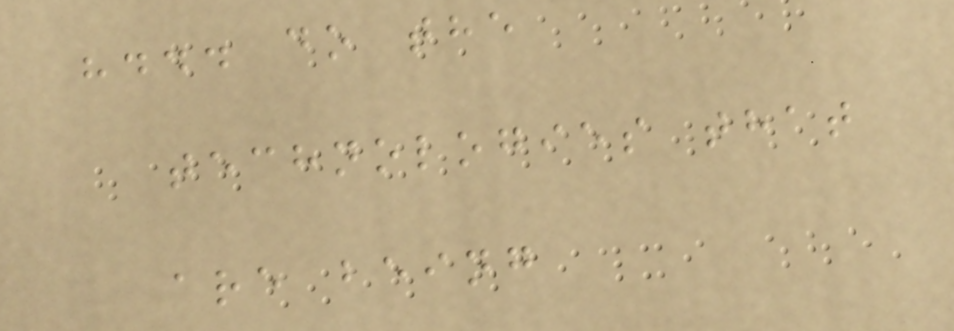"... do the
technologies that
are being
